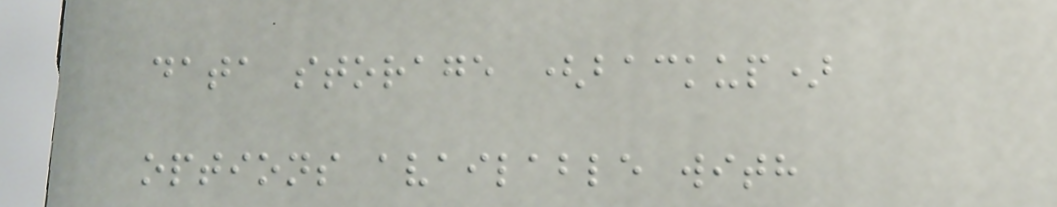data storage (backup)
options available with
